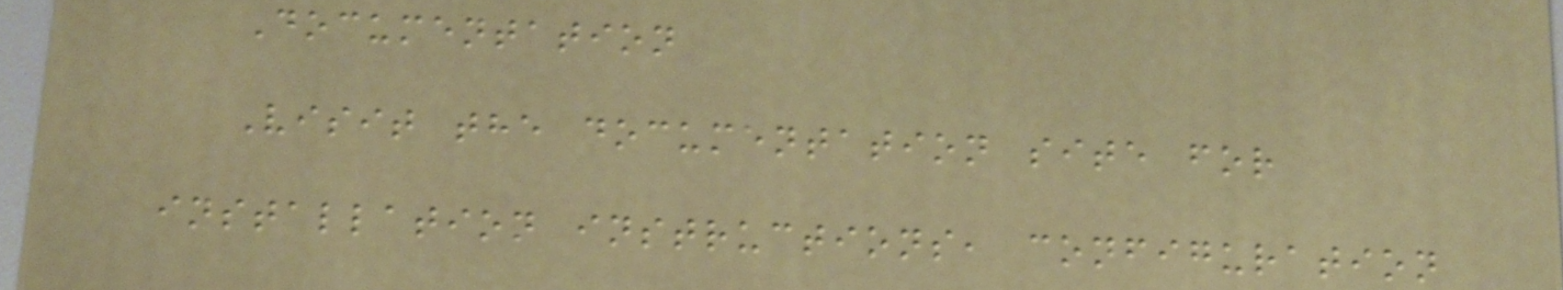Documentation
Visit the documentation site for
installation instructions, configuration
